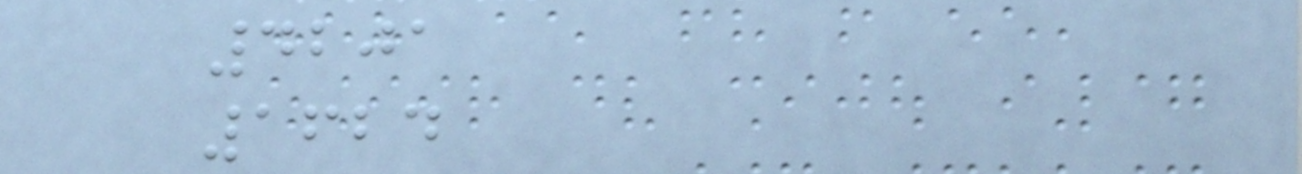4201
1624
